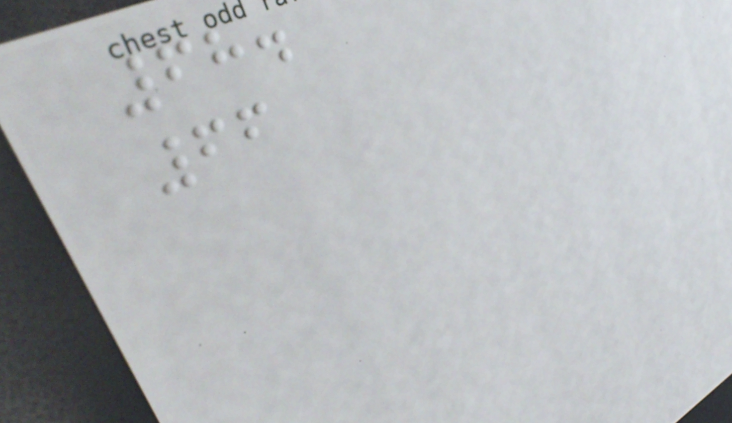68.
66
